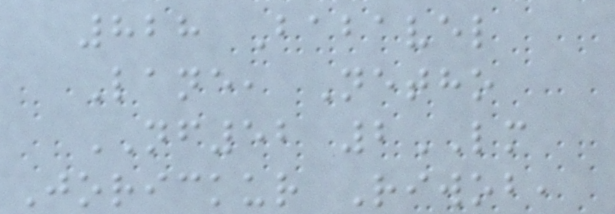828 Babavel
Lane, Netho
NF52 2LM
Jorickur Riwob,
